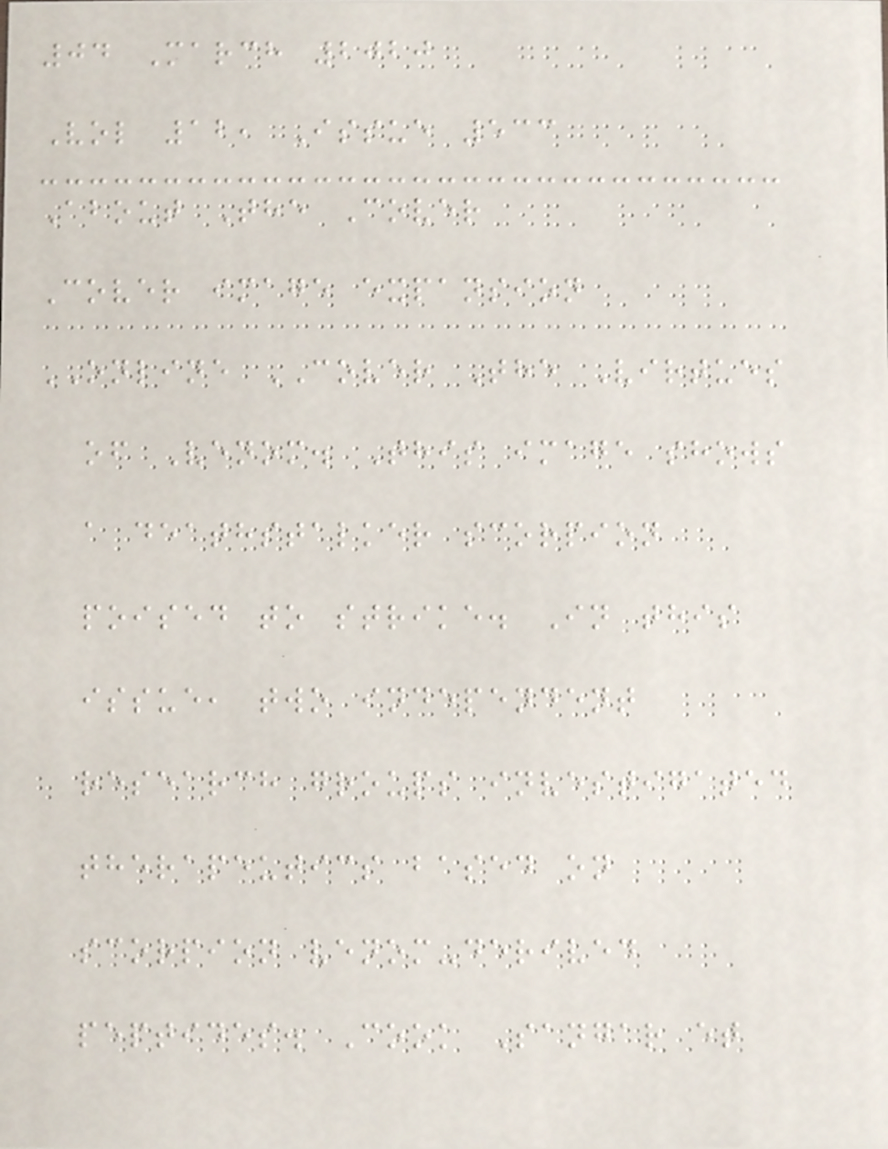04 March 2020
Vol 12, Issue 533
About The Cover
Cover image expansion
ONLINE COVER The Virtues
of Venom. This image shows
a deathstalker scorpion
poised to strike. In this
issue, two independent
research groups investigated
therapeutics based on
scorpion venom-derived
peptides. Cook Sangar et
